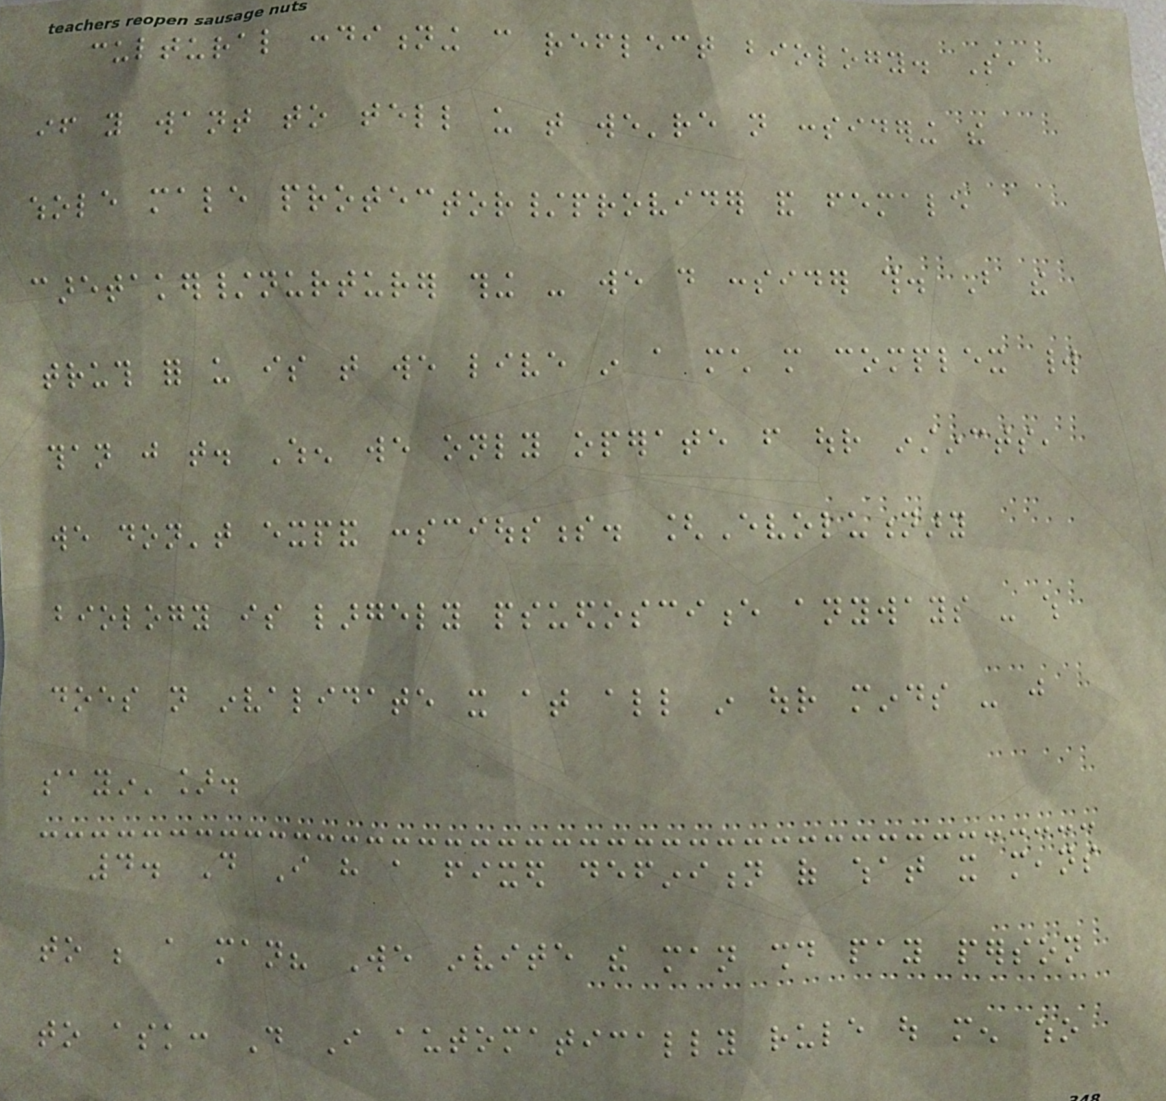cultural conditioning can reflect biology. So,
if you want to tell us that we're not considering the
whole male protector/provider and female
caretaker/nurturer thing - we do consider this. But the
truth for us is that we live in a much more complex world
than just that. When we only operate from our instincts,
we don't expand consciousness. [Evolutionary
biology is largely psuedoscience anyways - which
does not invalidate it at all in our minds - just
sayin'].
4. Do I have a fixed definition of what it means
to be a man? We invite the man should pay person
to ask: Do I automatically rule out men who
